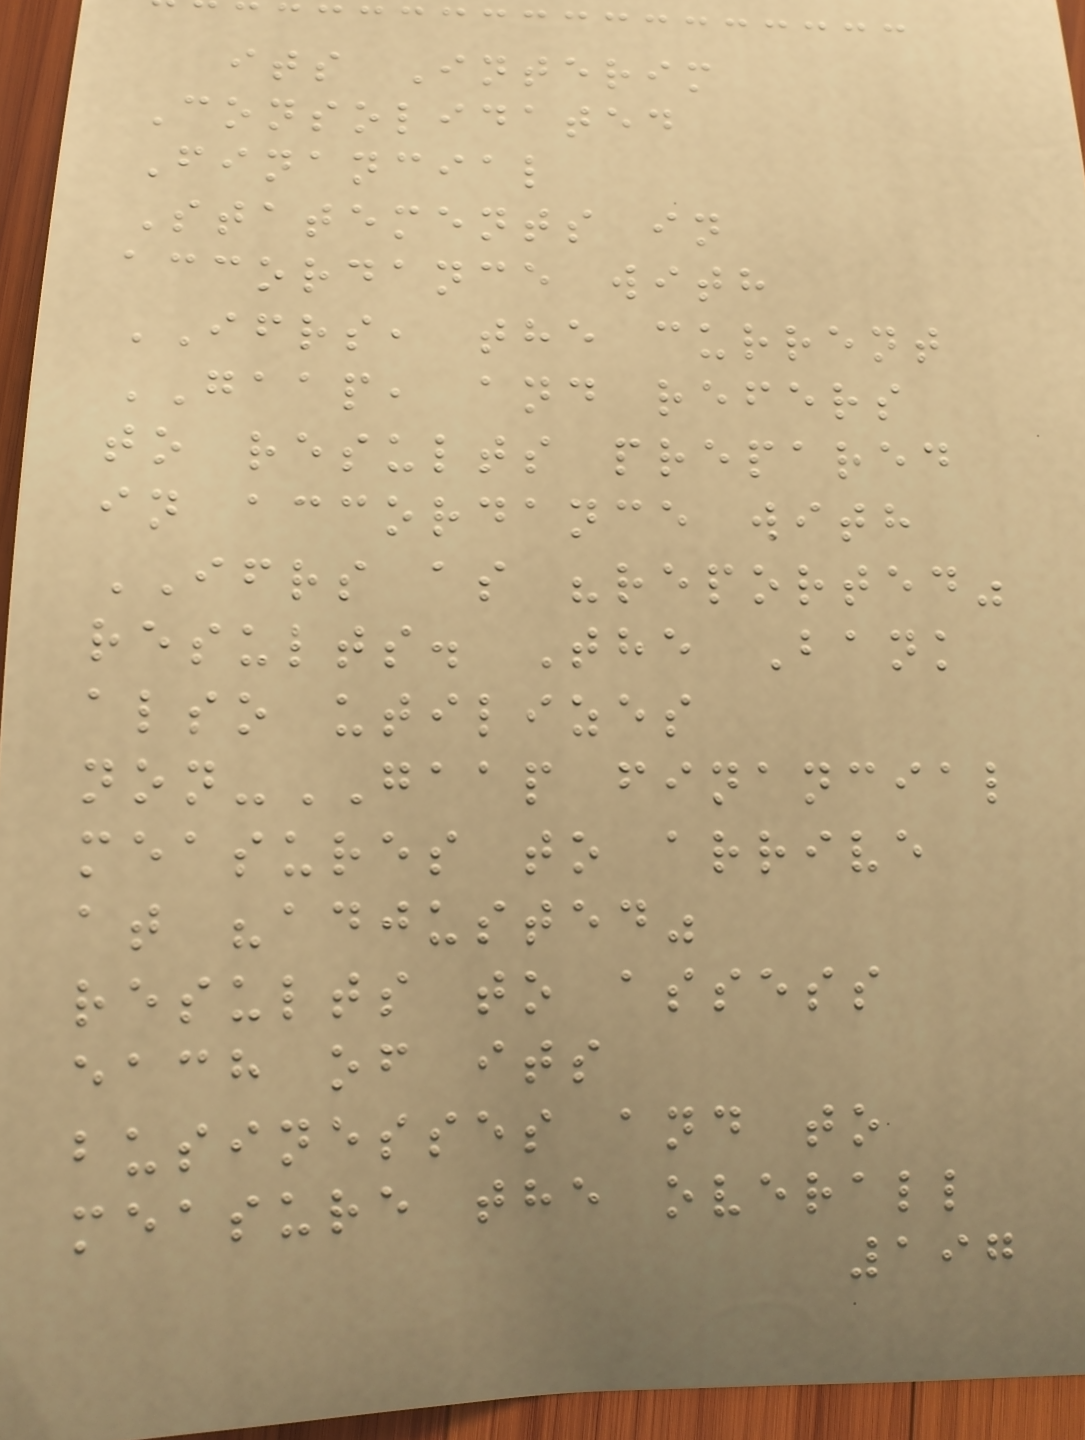its Interim
Consolidated
Financial
Statements in
accordance with
IFRS, the current
GAAP, and refers
to results prepared
in accordance with
IFRS as "reported"
results. The Bank
also utilizes
non-GAAP financial
measures to arrive
at "adjusted"
results to assess
each of its
businesses and to
measure the overall
197
